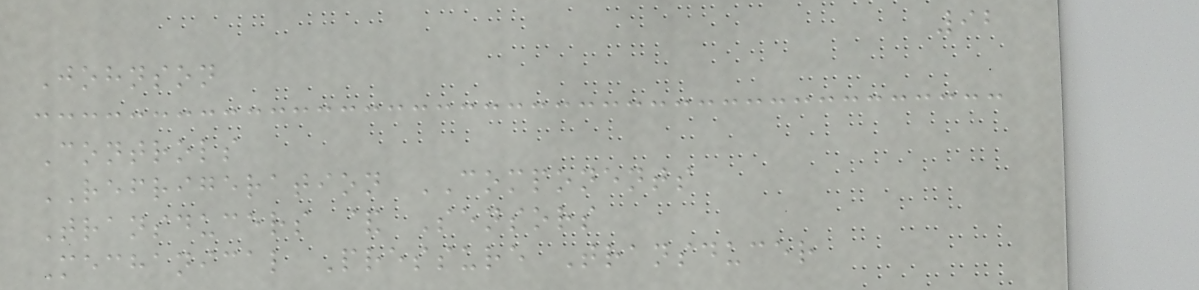92
Johnson
Controls
REFRIGERATION COMPONENTS
Transducers & Sensors
Mechanical Pressure Transducer
